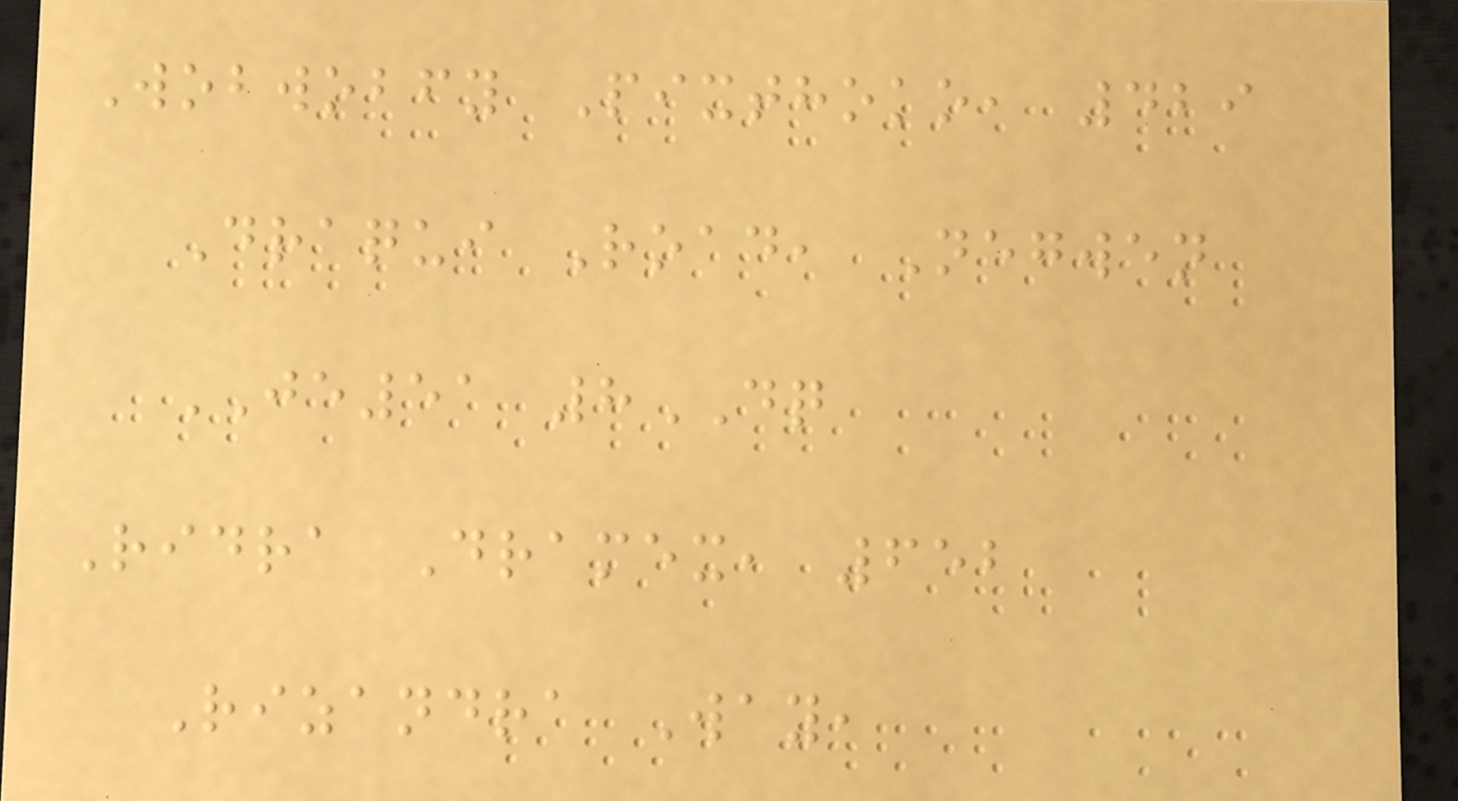Wobwobfy Pixthoko, 429
Draqui Road, Negwen
JE51 8DQ
Ridra Dramex, 652
Rizandra Way,
